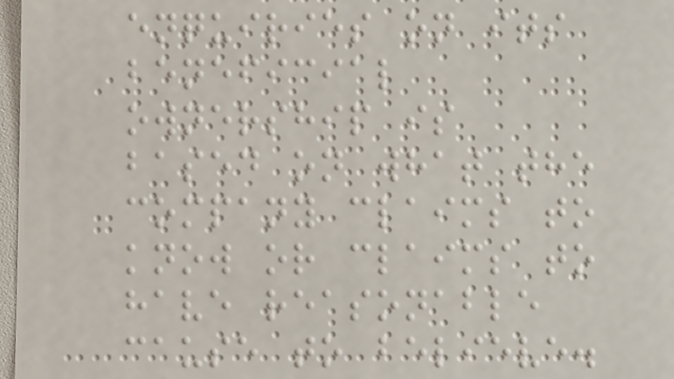enquiries on its
beneficial
ownership is
based on what the
company claims to
know or claims to
have reasonable
cause to believe.
